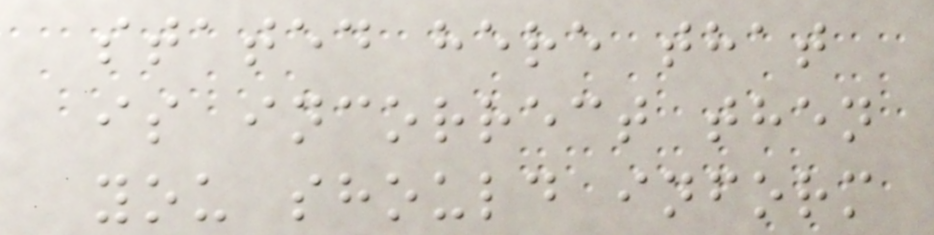stated here that
is incorrect then
you should inform
